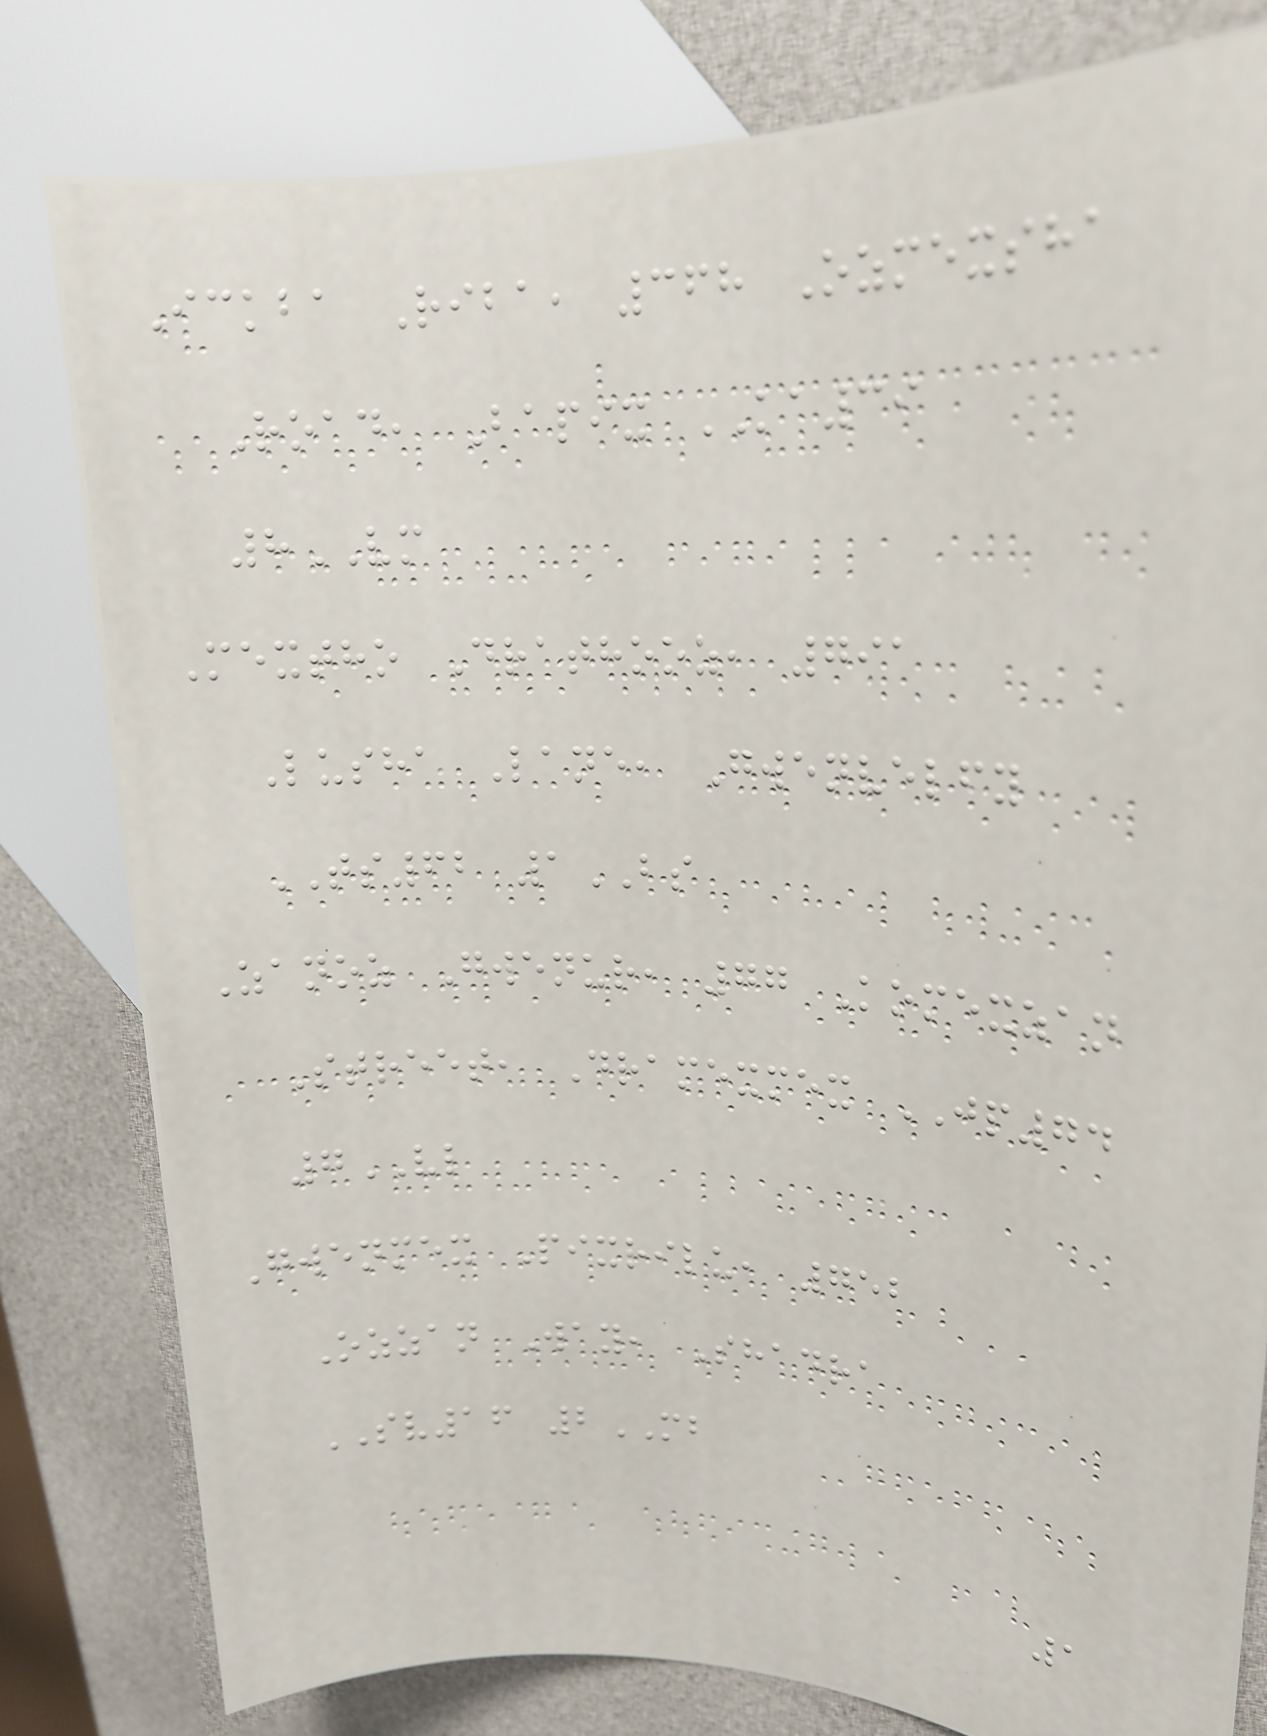Ickba Riba, 368 Ozmexsha
Road, Bapix KA39
8VM
Mextho Drathooz, 791
Lusha Lane, Gwenvelfy
TS62 1BS
Zanoz Gwenur, 77 Komexzan
Street, Dramexmex JP74
7VL
Gwenmex Pixrilu, 752
Ozzan Way, Shadra
SV16 2MB
1
